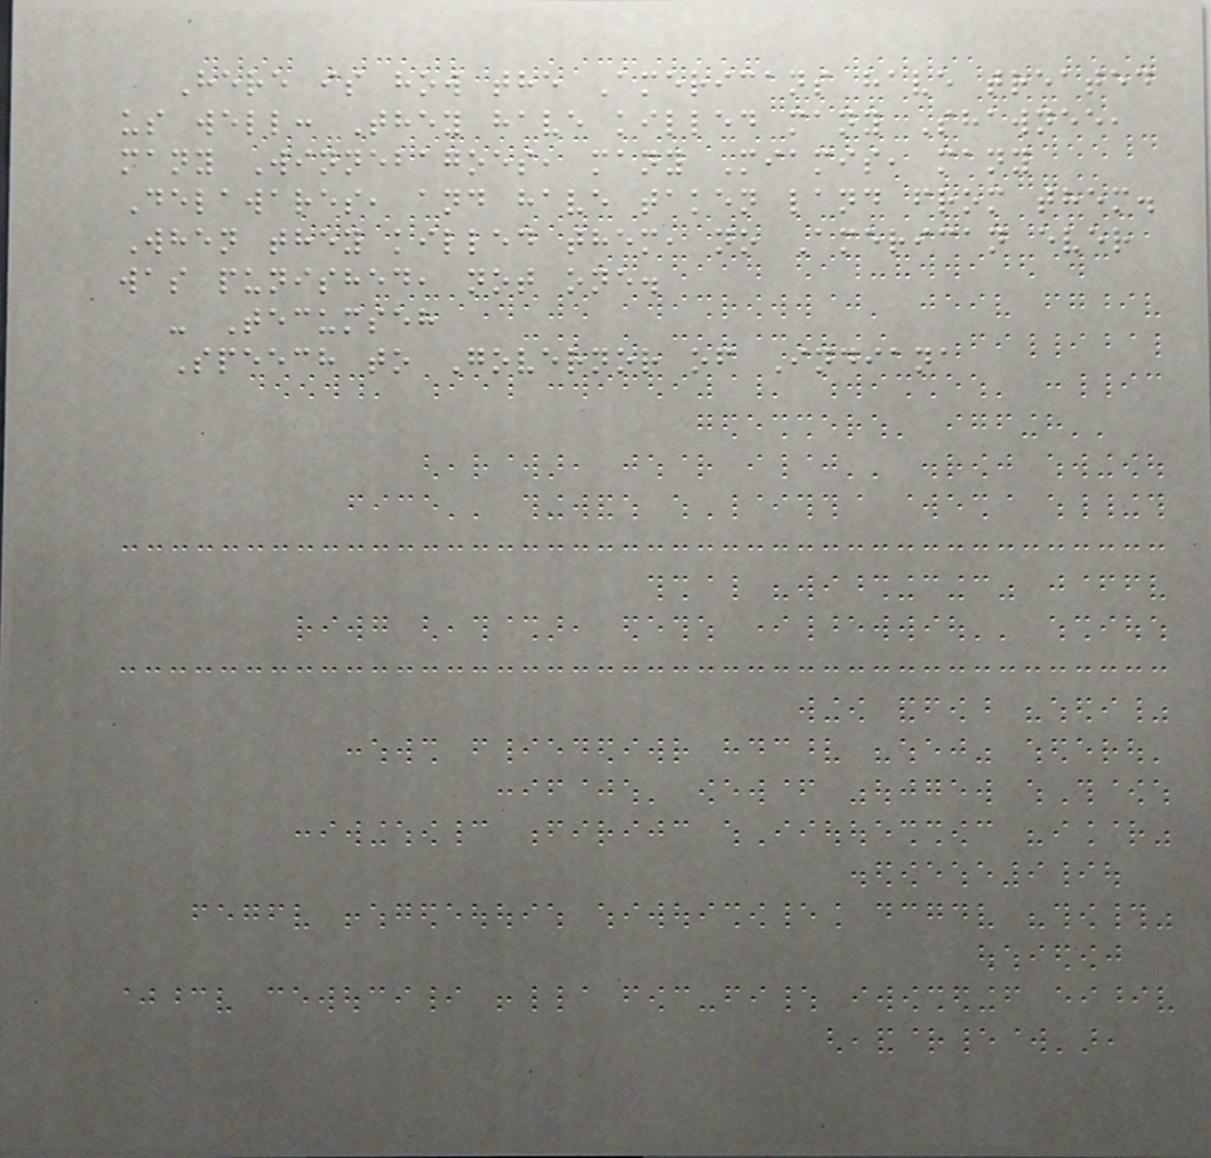Here is how the Americans have treated
us well: They have killed many Shawnee,
many Winnebagoes, many Miamis, many
Delawares, and have taken land from them.
When they killed them, no American ever
was punished, not one.
- Tecumseh
Speech to Governor of Indiana
